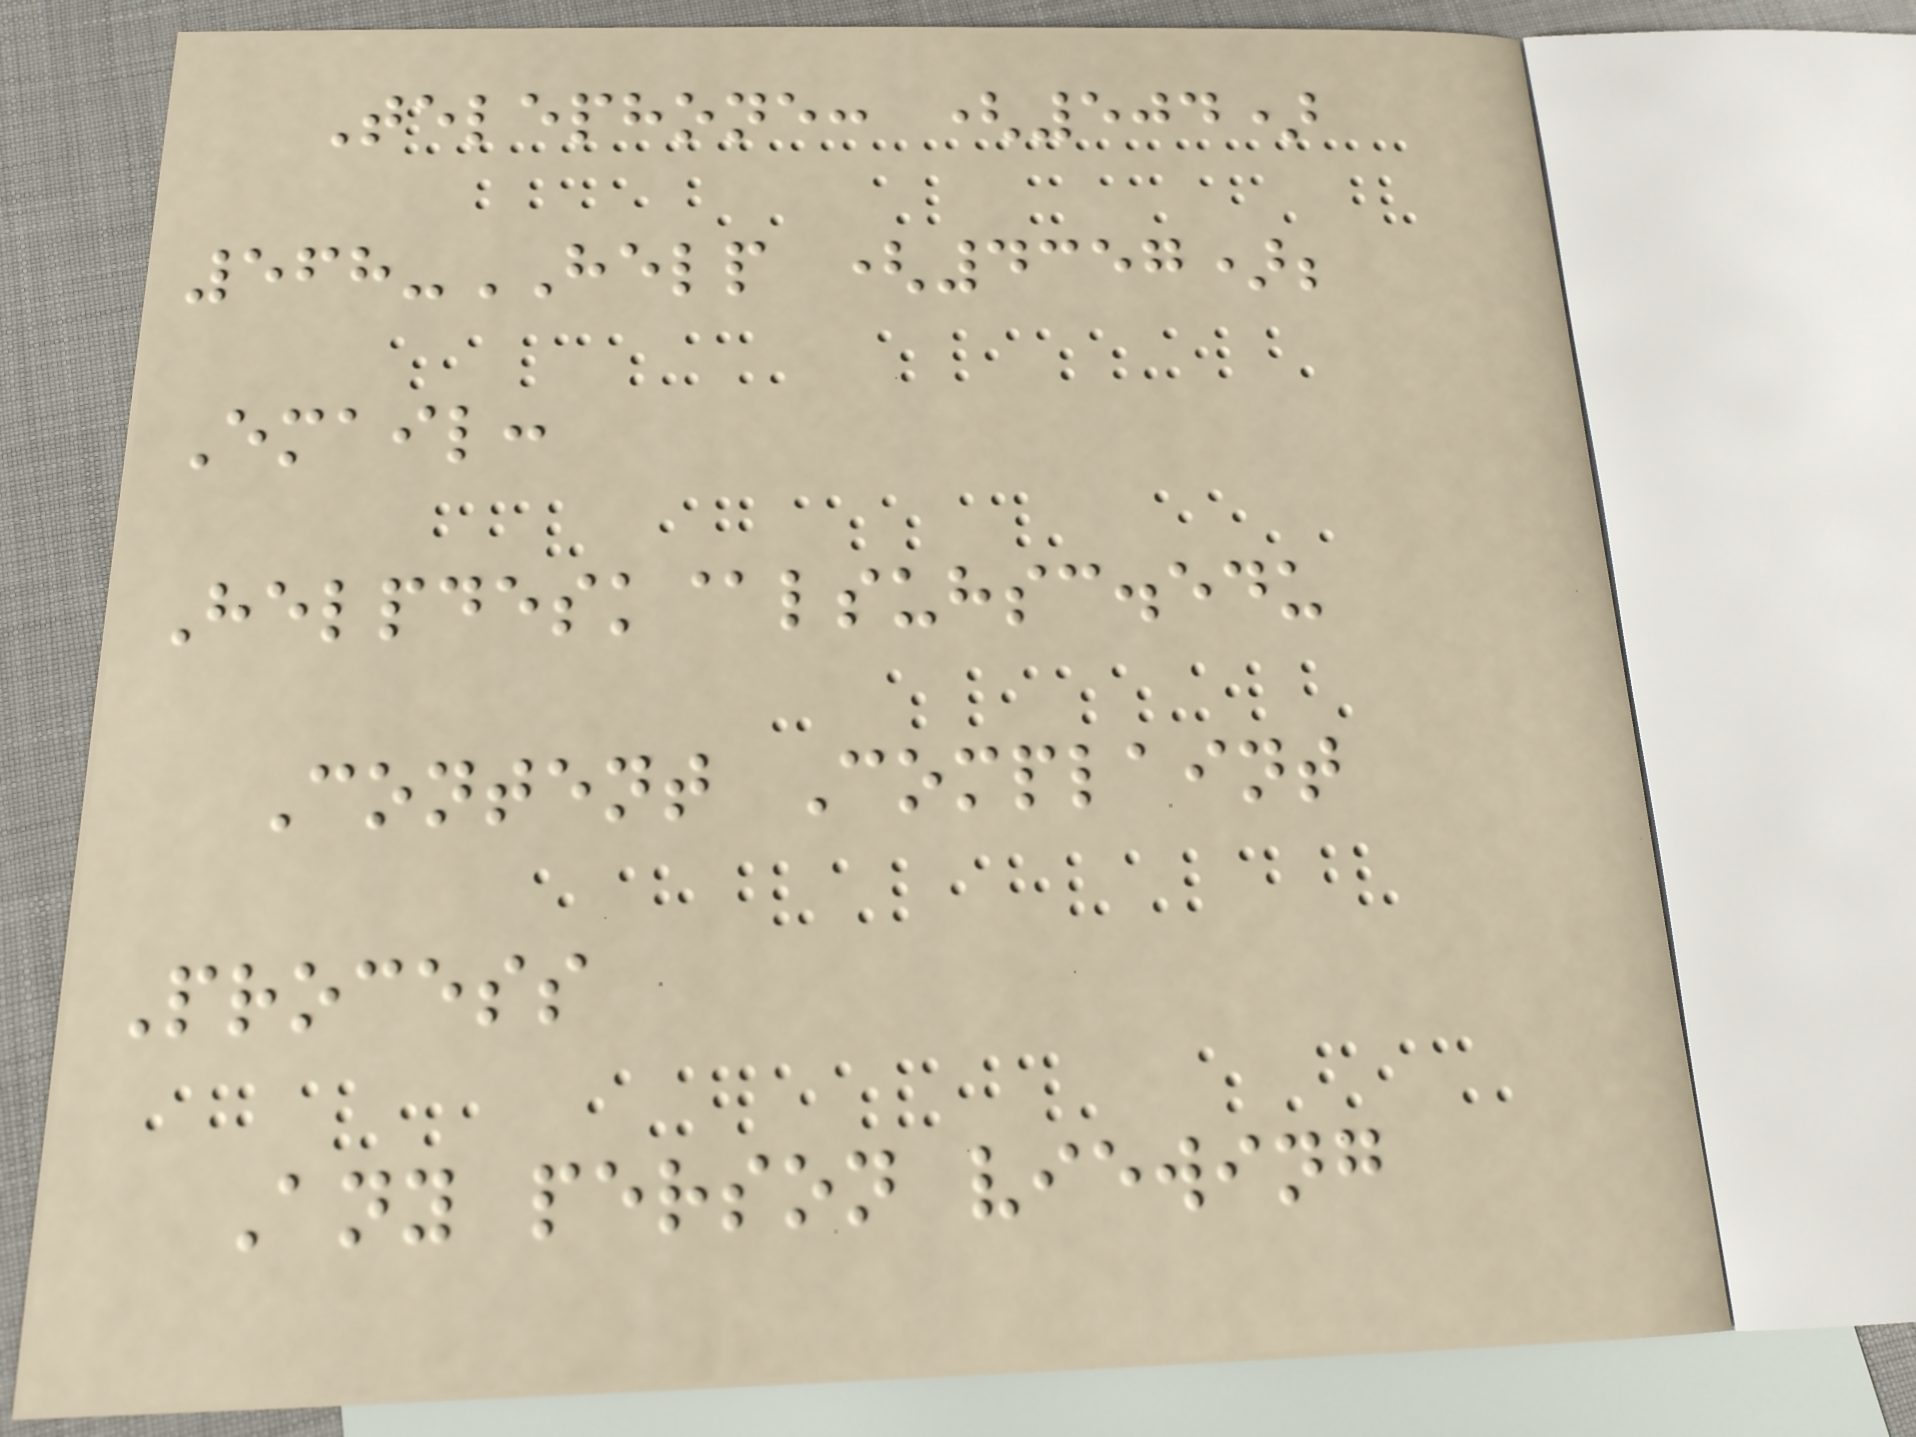Telephone: (504)
568-HELP (4357);
Email:
Helpdesk@lsuhsc.edu
Content Complaint
Process
Any person viewing
